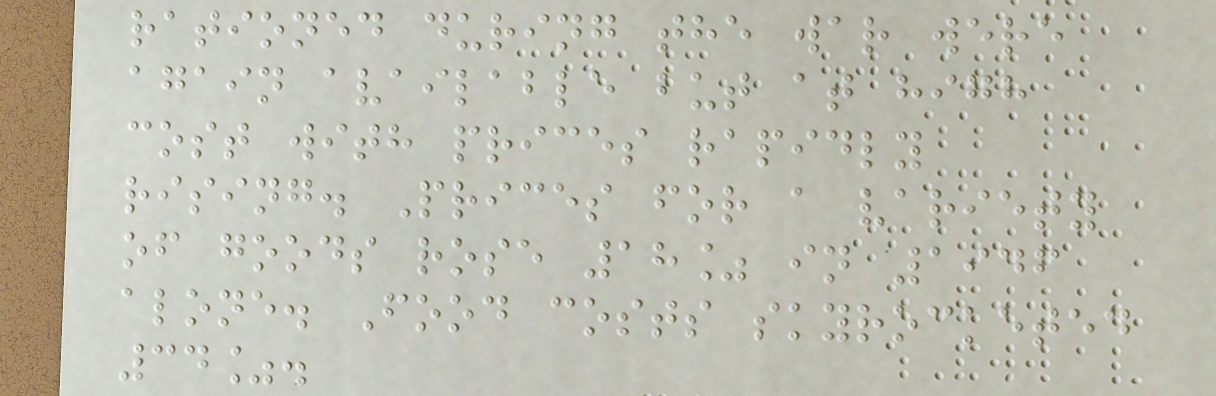rationed during the war were
again available but at high
cost with prices rapidly
rising. Prices for a variety
of goods rose 18% in 1946
alone. Food costs skyrocketed
34%.
